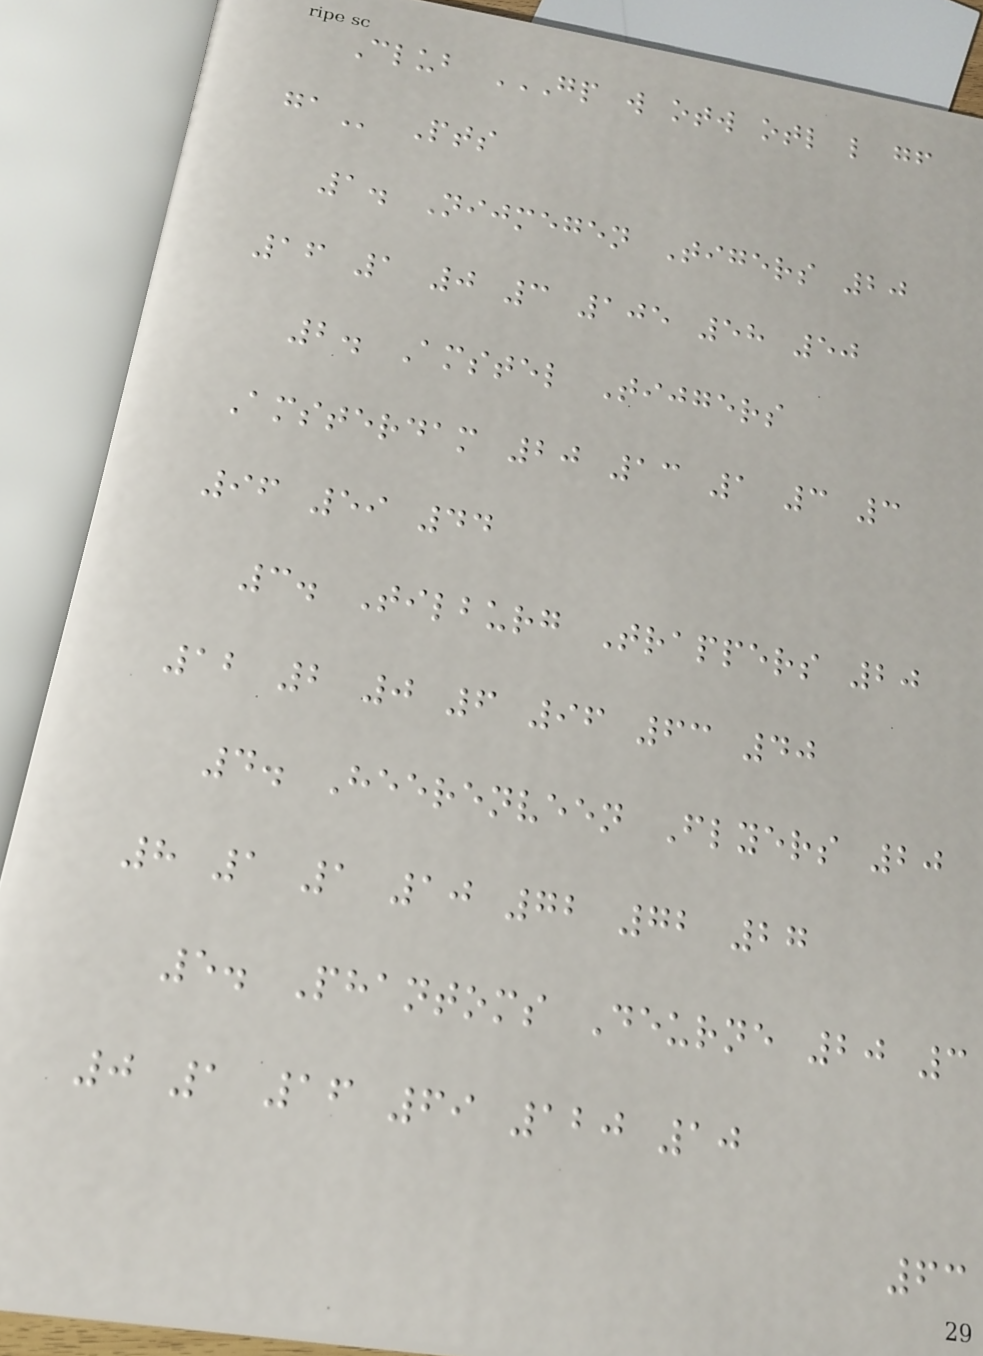Club GP W OTW OTL L GF
GA Pts
1. Nijmegen Tigers 20
16 1 0 3 105 58 50
2. Amstel Tijgers
Amsterdam 20 13 1 3 3
96 59 44
3. Tilburg Trappers 20
12 2 0 6 96 63 40
4. Heerenveen Flyers 20
8 1 1 10 72 72 27
5. Phantoms Deurne 20 3
0 1 16 69 120 10
63
